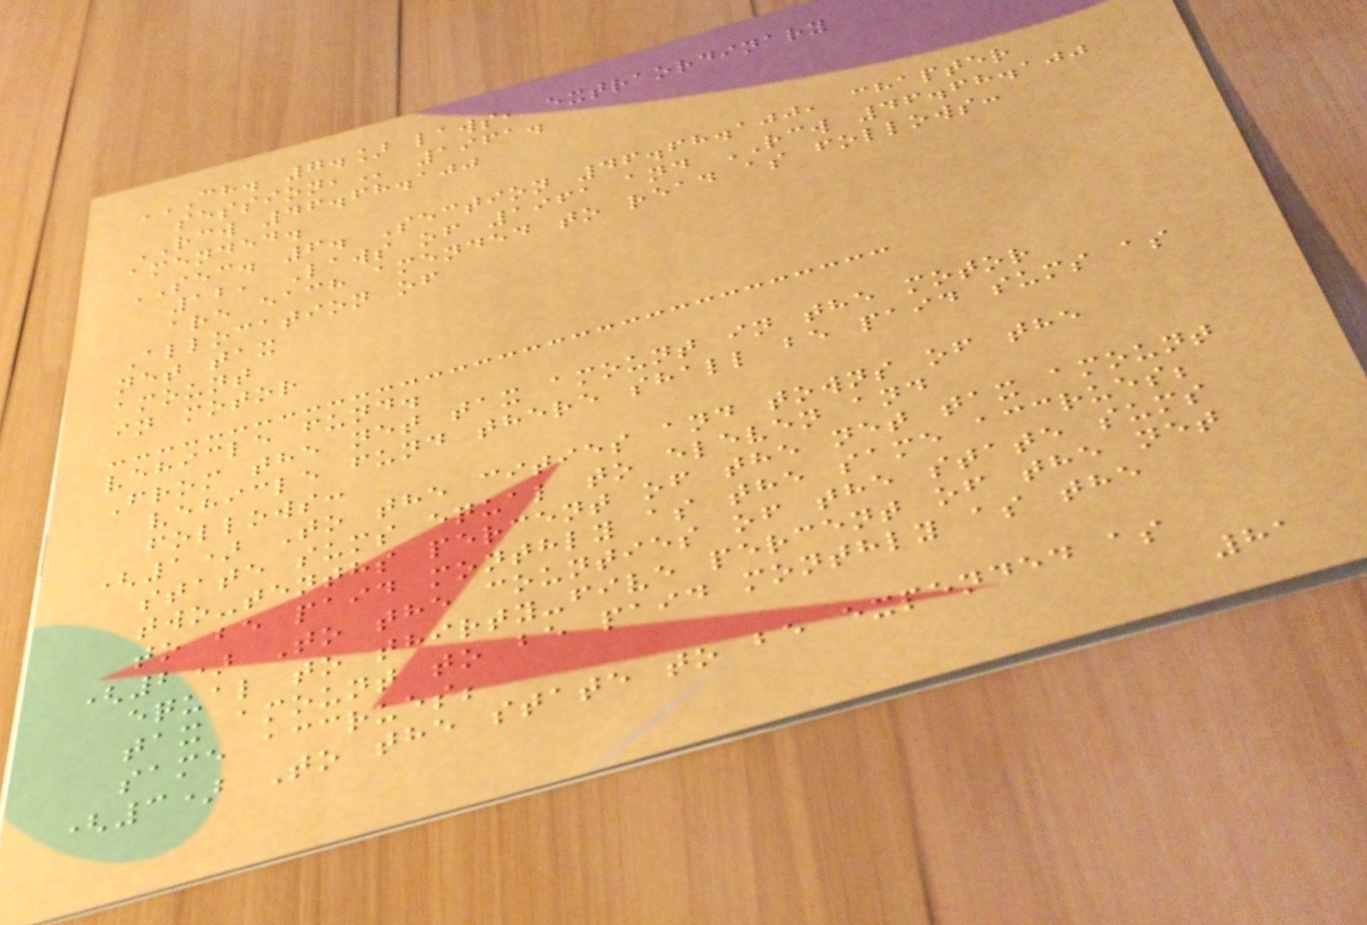CH. 7.] LAWS, EXTRAORDINARY
SESSION, 1961.
RCW 46.68.100
amended.
SEC. 6. Section 46.68.100, chapter
12, Laws of 1961 and RCW 46.68.100
are each amended to read as follows:
Allocation of
net tax
amount
in motor
vehicle fund.
From the net tax amount in the motor
vehicle fund there shall be paid sums as
follows:
(1) To the cities and towns of the
state sums equal to eleven and
two-tenths percent of the net tax amount
to be paid monthly as the same accrues;
(2) To the counties of the state sums
equal to thirty-five percent of the net
tax amount to be paid monthly as the
same accrues;
(3) To the state to be expended as
81
